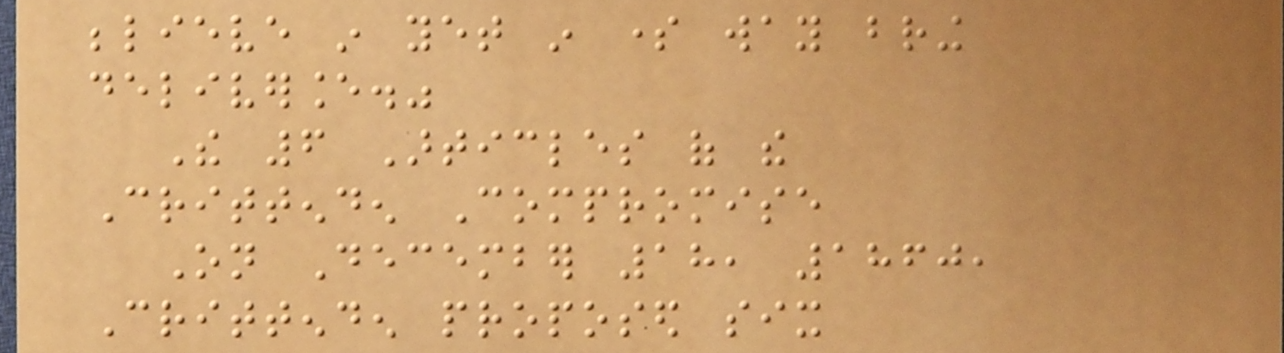believe in yet in some way bring
deliverance."
The 6 Articles of the
Crittenden Compromise
On December 18, 1860,
Crittenden proposed six
